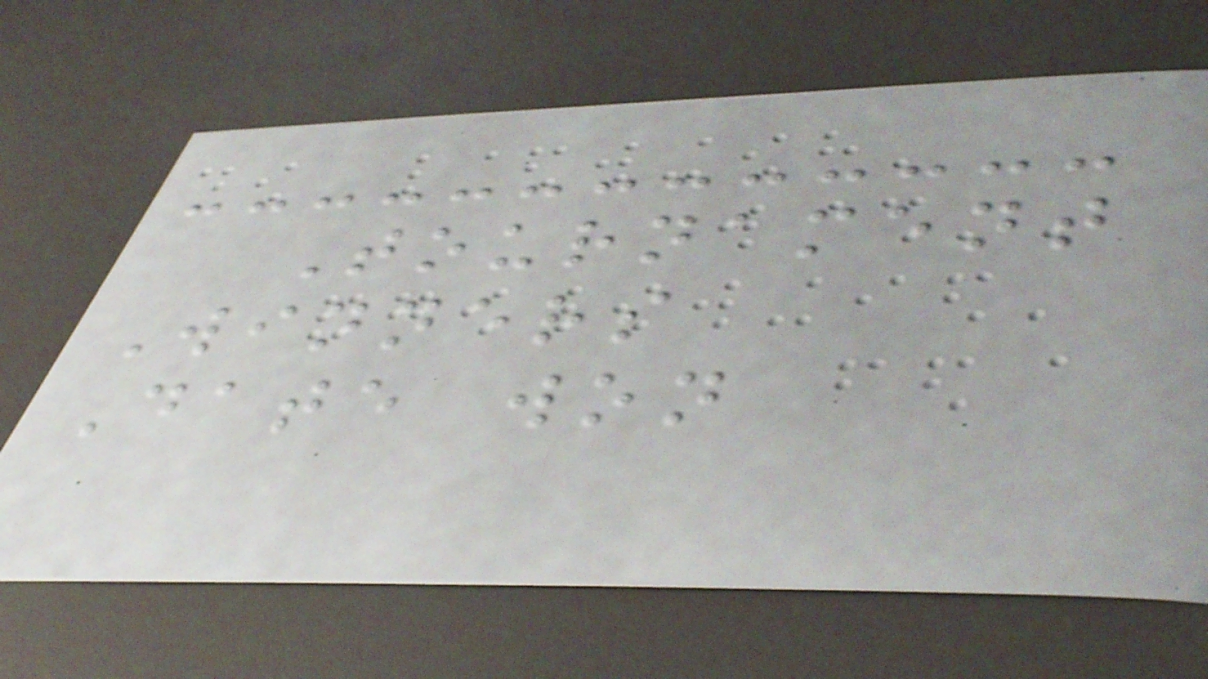Tournament
Winners
Date won
